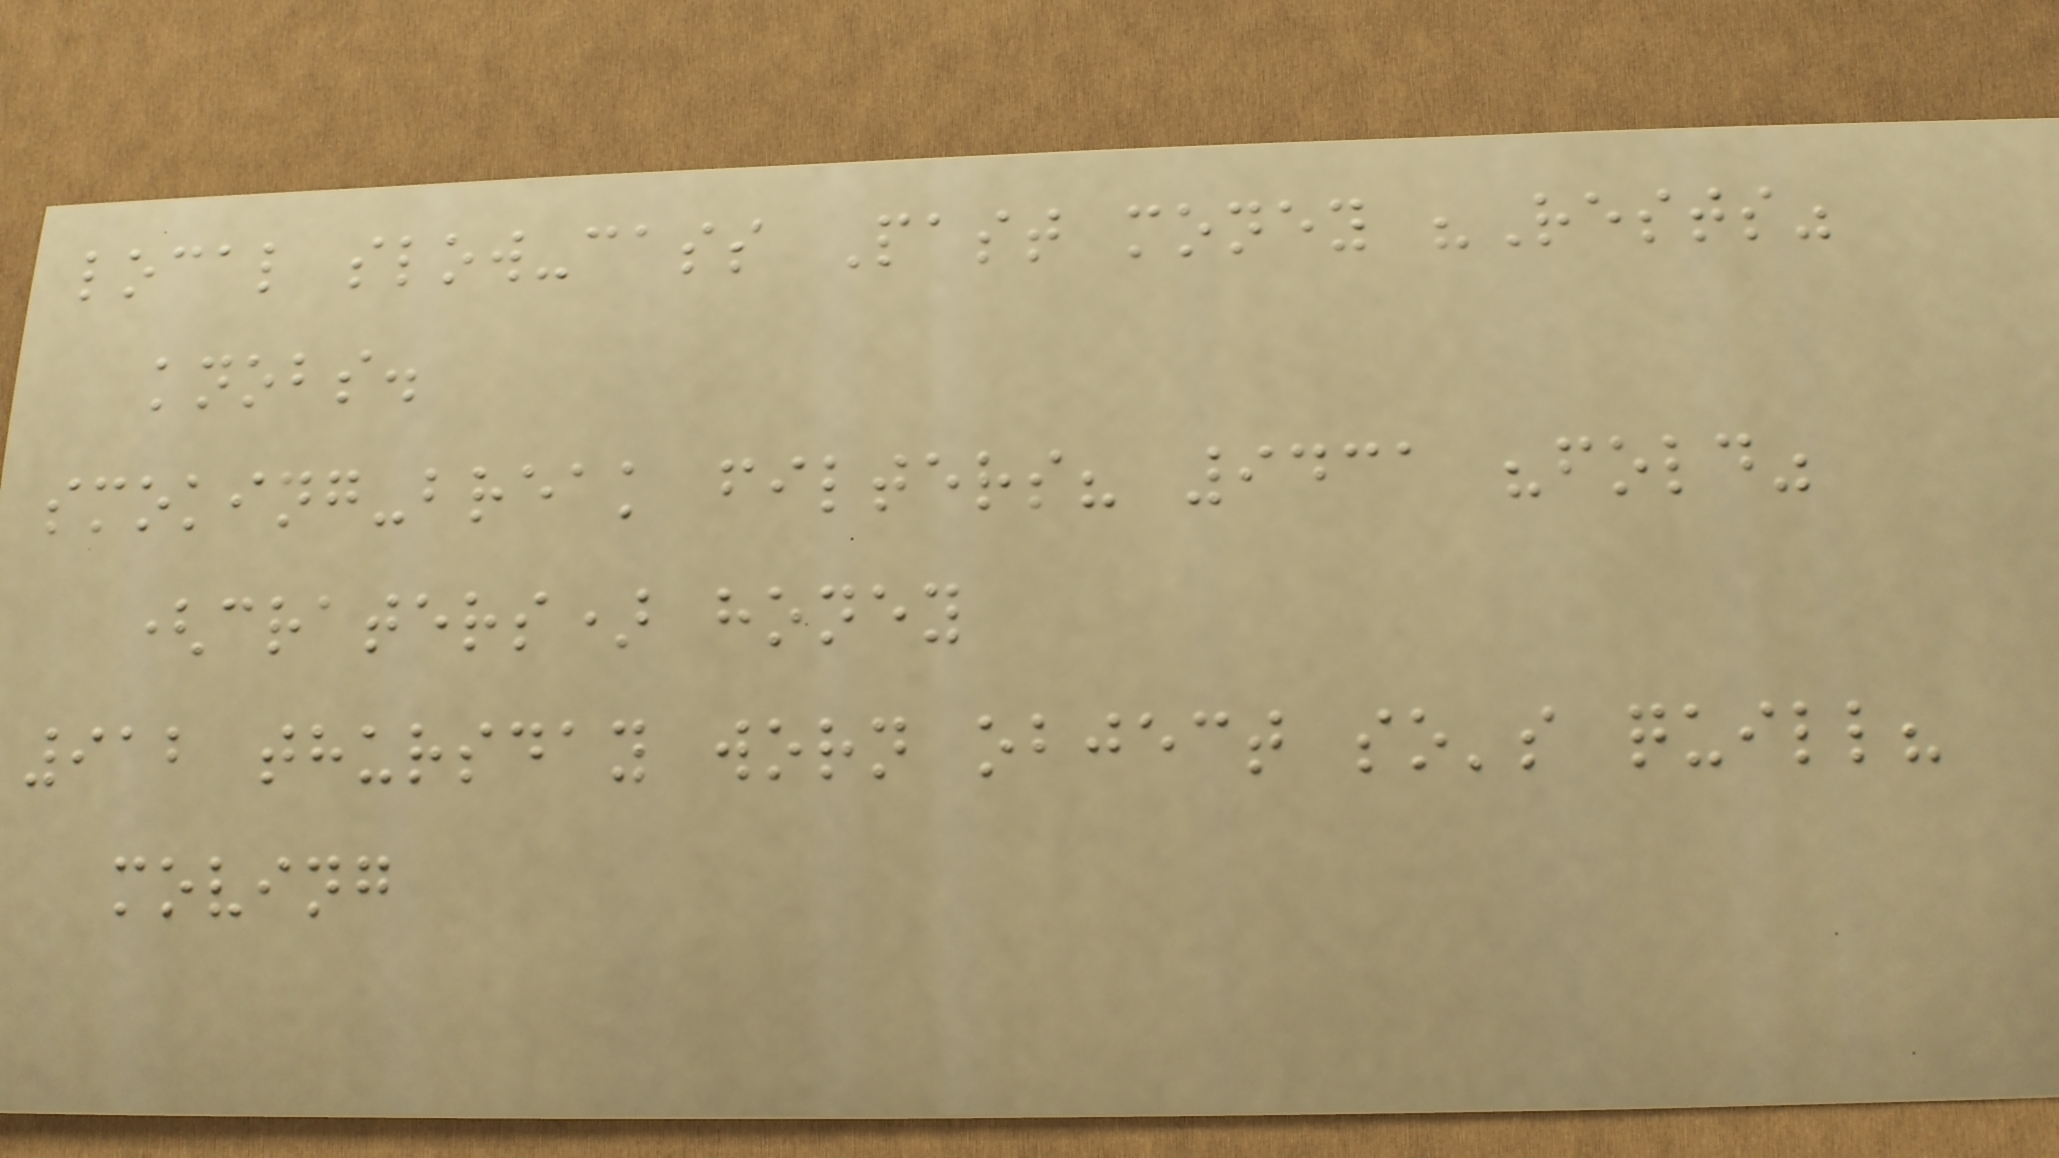local slow-cass Past money "Rests"
knobs.
smoking-break filters? 9431 "fold"
(craters) honey
912 thursday worn object so's quill?
moving
